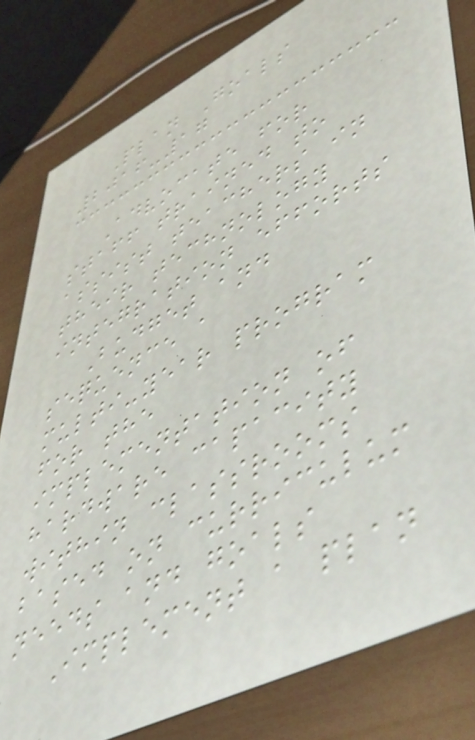Plan Goals
2016-17
Advocate for
staff trained to
assist teachers in
their technology
integration efforts
Budget and
sequence a
multi-year program
for the
implementation of
hardware capacity
within classrooms
based on curriculum
needs and goals
Implement a plan
